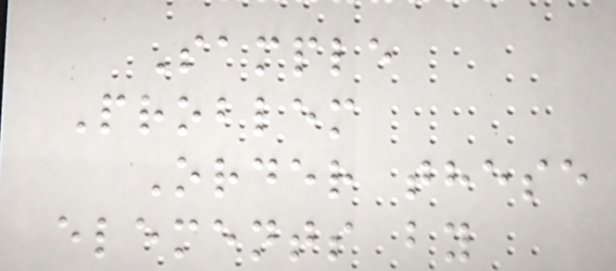Sample
Problem
Order these
elements by
